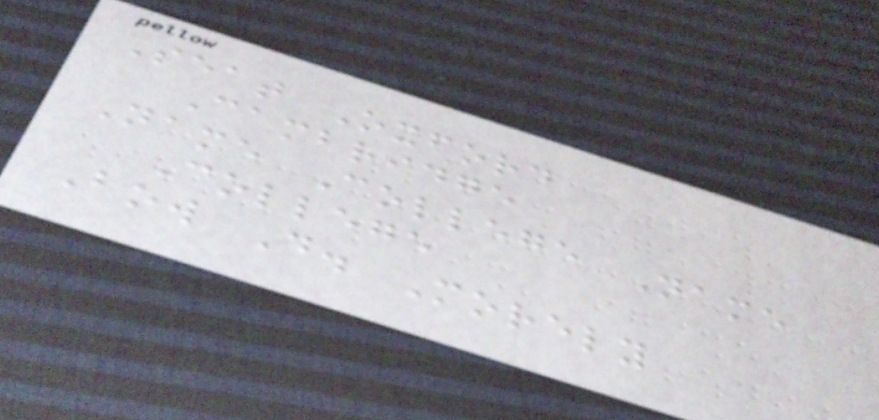Seat Oxford
Cambridge
Name College Name
College
Bow D. Morely
